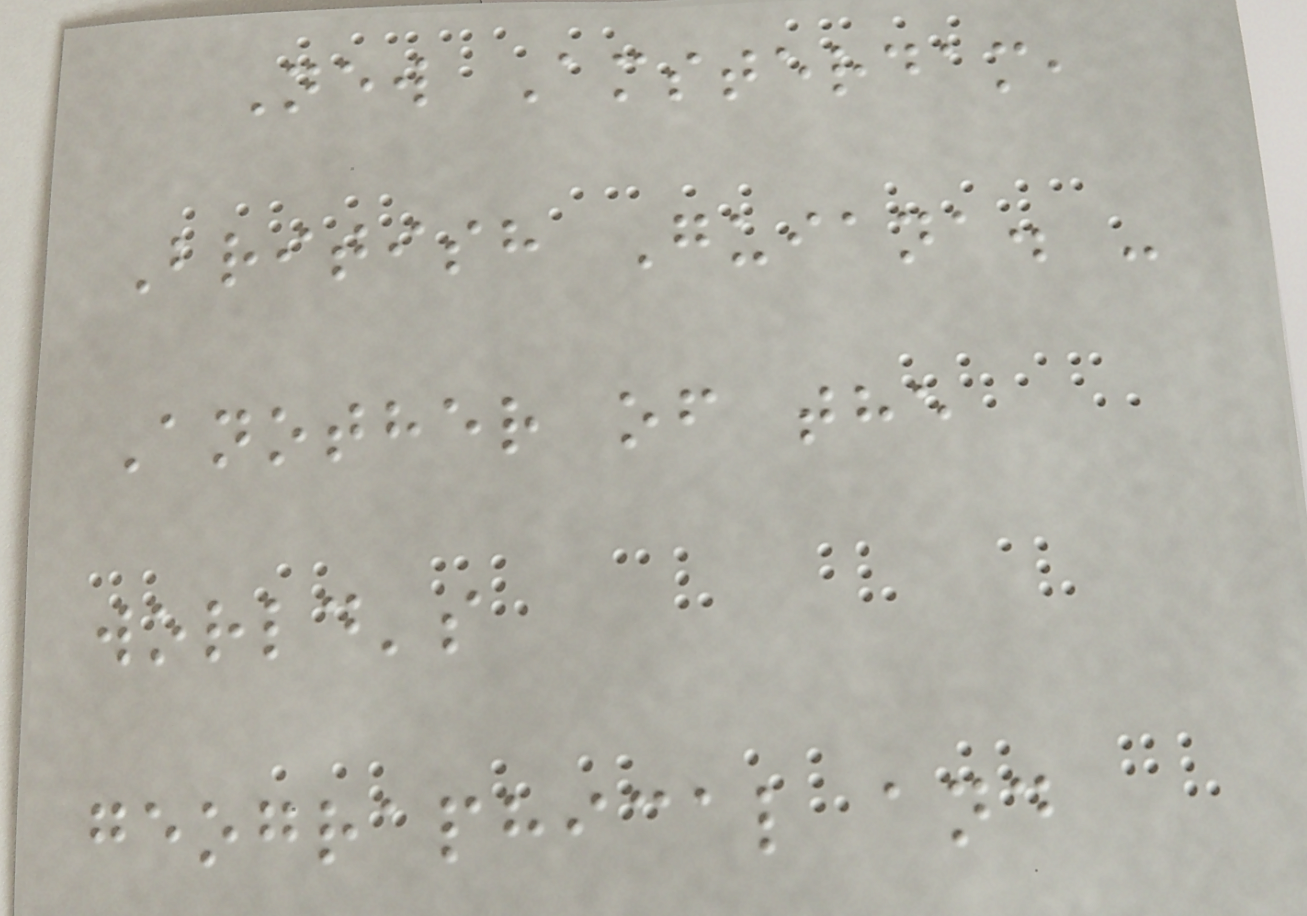New Amsterdam,
British Guiana. -
Another of the
world's
geographical and
